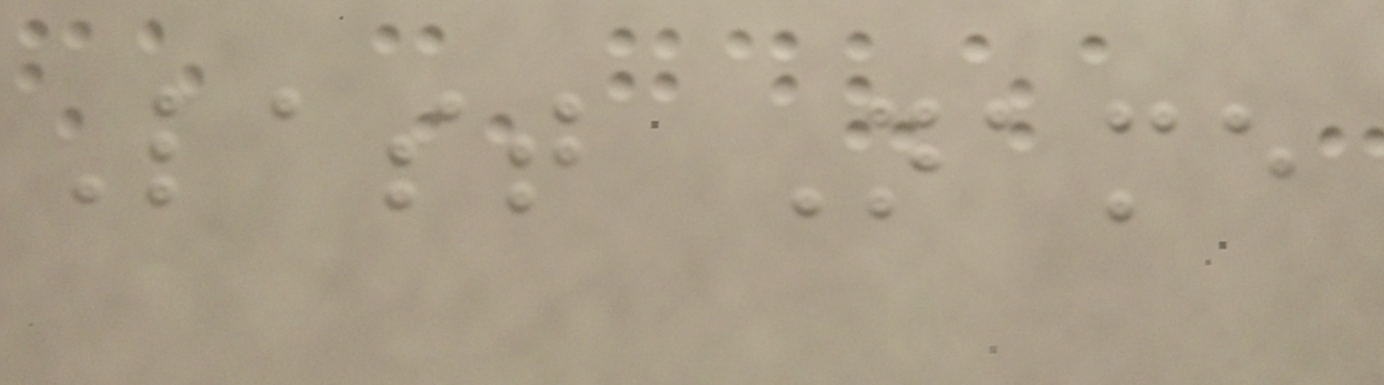Last Name
